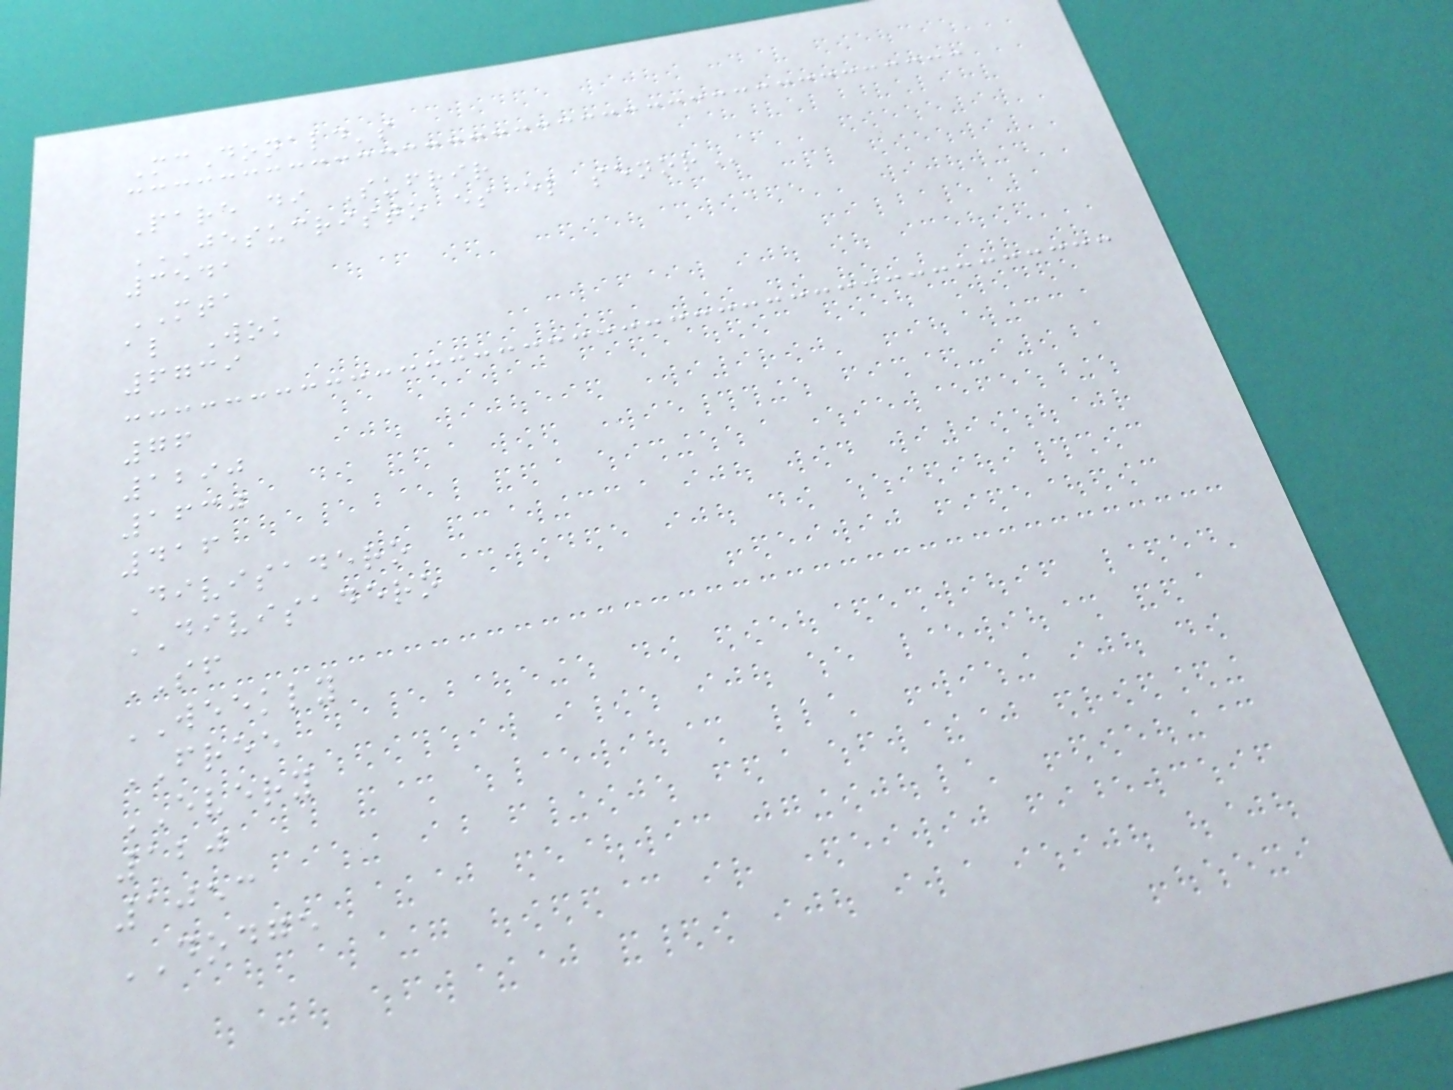McDonald's
Pare di Sufrir
JESUCRISTO ES EL SENOR
3541
MTA
al Wok
6739
76
1290
1630
416
Divisadero
DIVISADERO
SF
WEEKLY
FREE
EVERY
120
1053
DODGE
